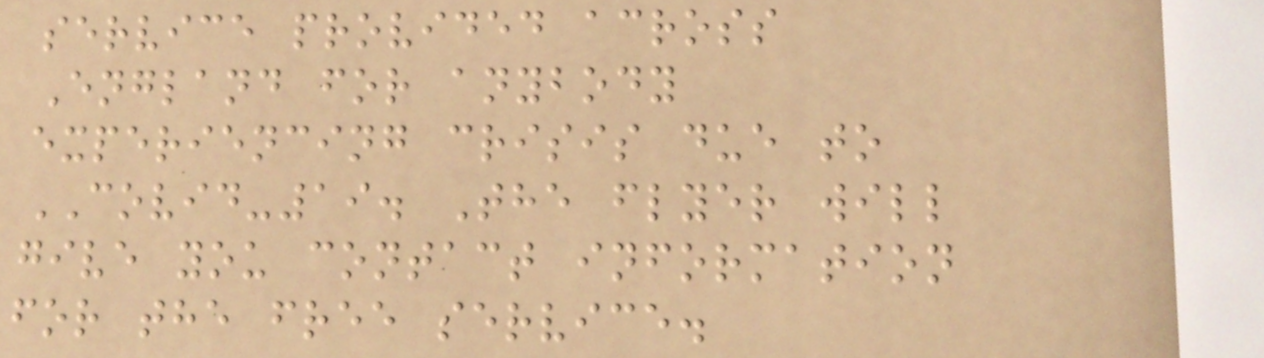service provided across
England for anybody
experiencing crisis due to
COVID-19. The flyer will
give you contact information
for the free service.
